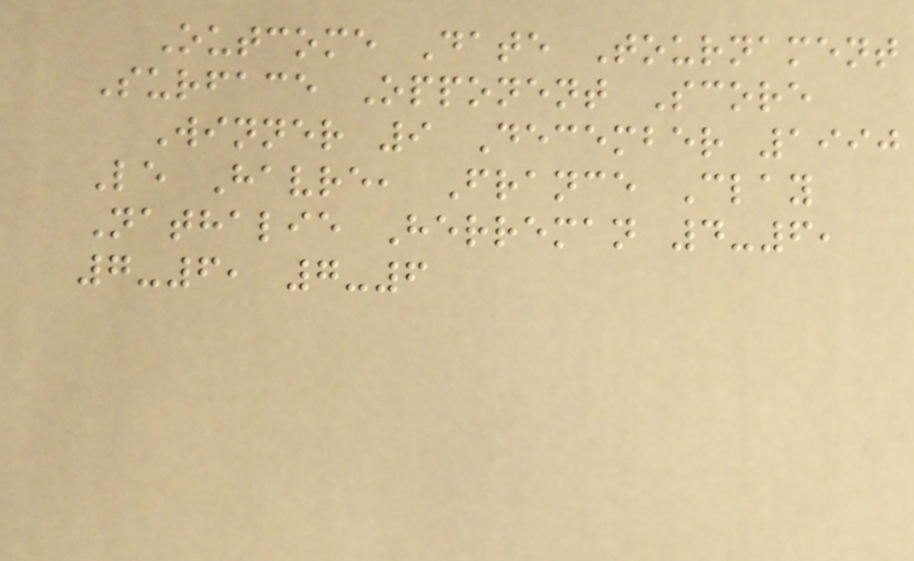Outcome Date Tournament
Surface Opponent Score
Winner 9 December 1990
Le Havre, France Clay
Nathalie Herreman 4-6,
7-6, 7-6
